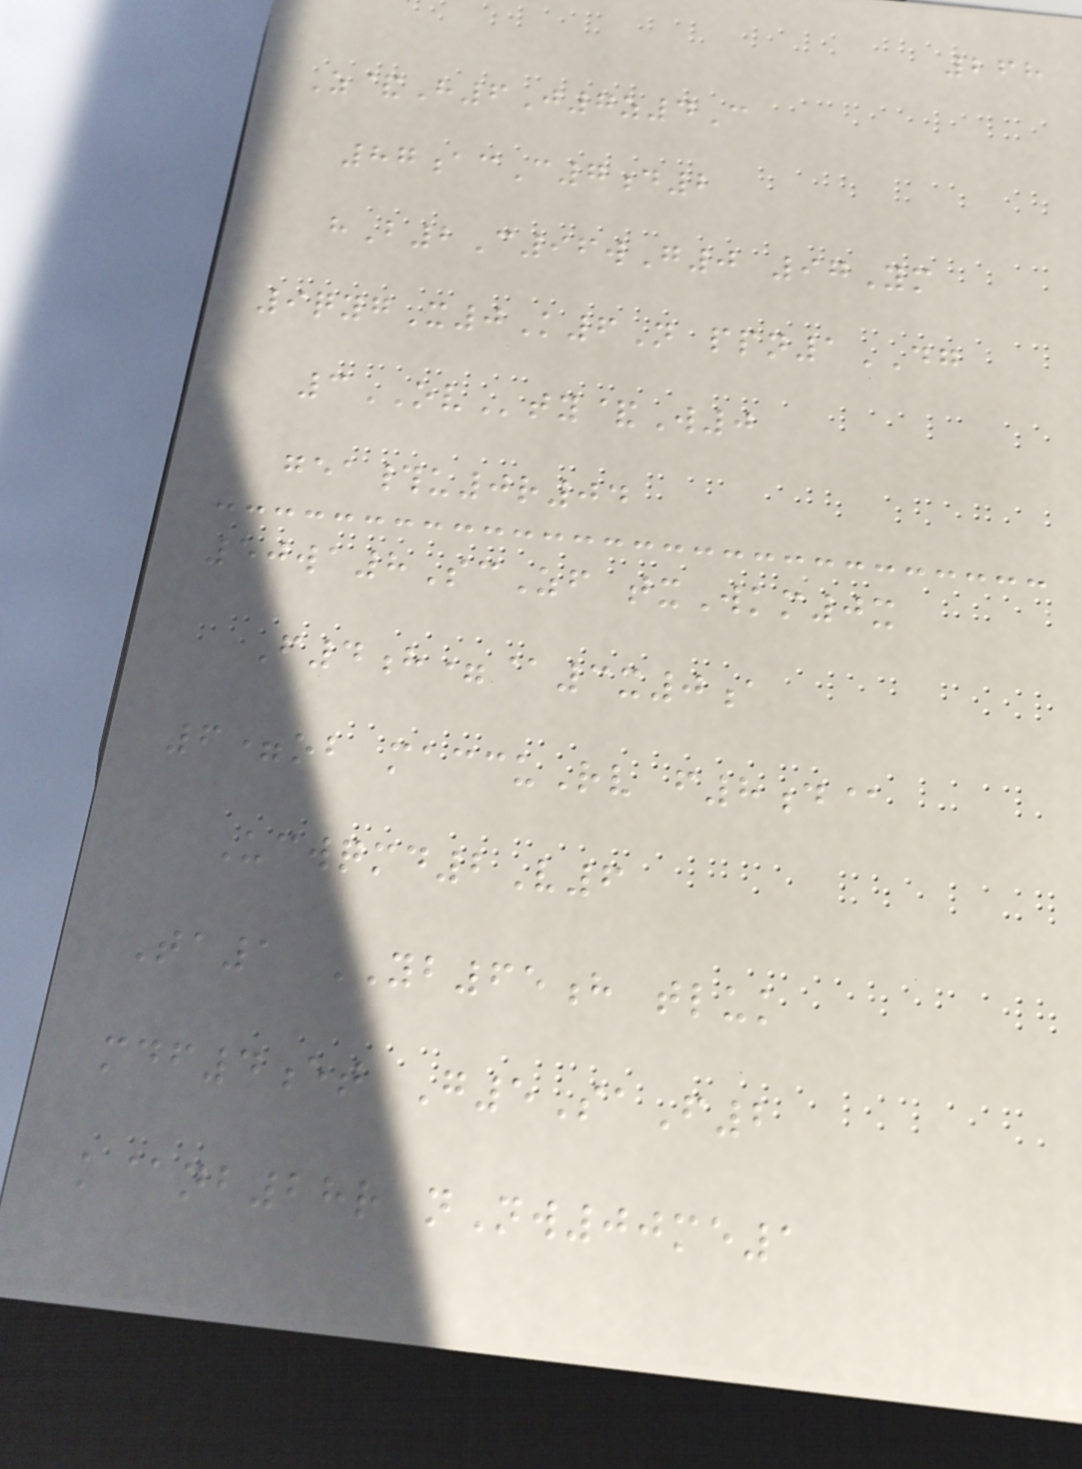268
Z&H6J7z4C
87acC7d2
hB2C96wG0 97Ym
9qygX0K6N ppn1DG
3OVty&W0
gea#u0r04
50wa8ScZf txWkm0x
F4h=@3x0a
6=ob maccuRv f8d@
Ucwqmd2V6
Ta1 YB65h tluk
mdf4et G5SaF2
k@nb28r nNw00me1
